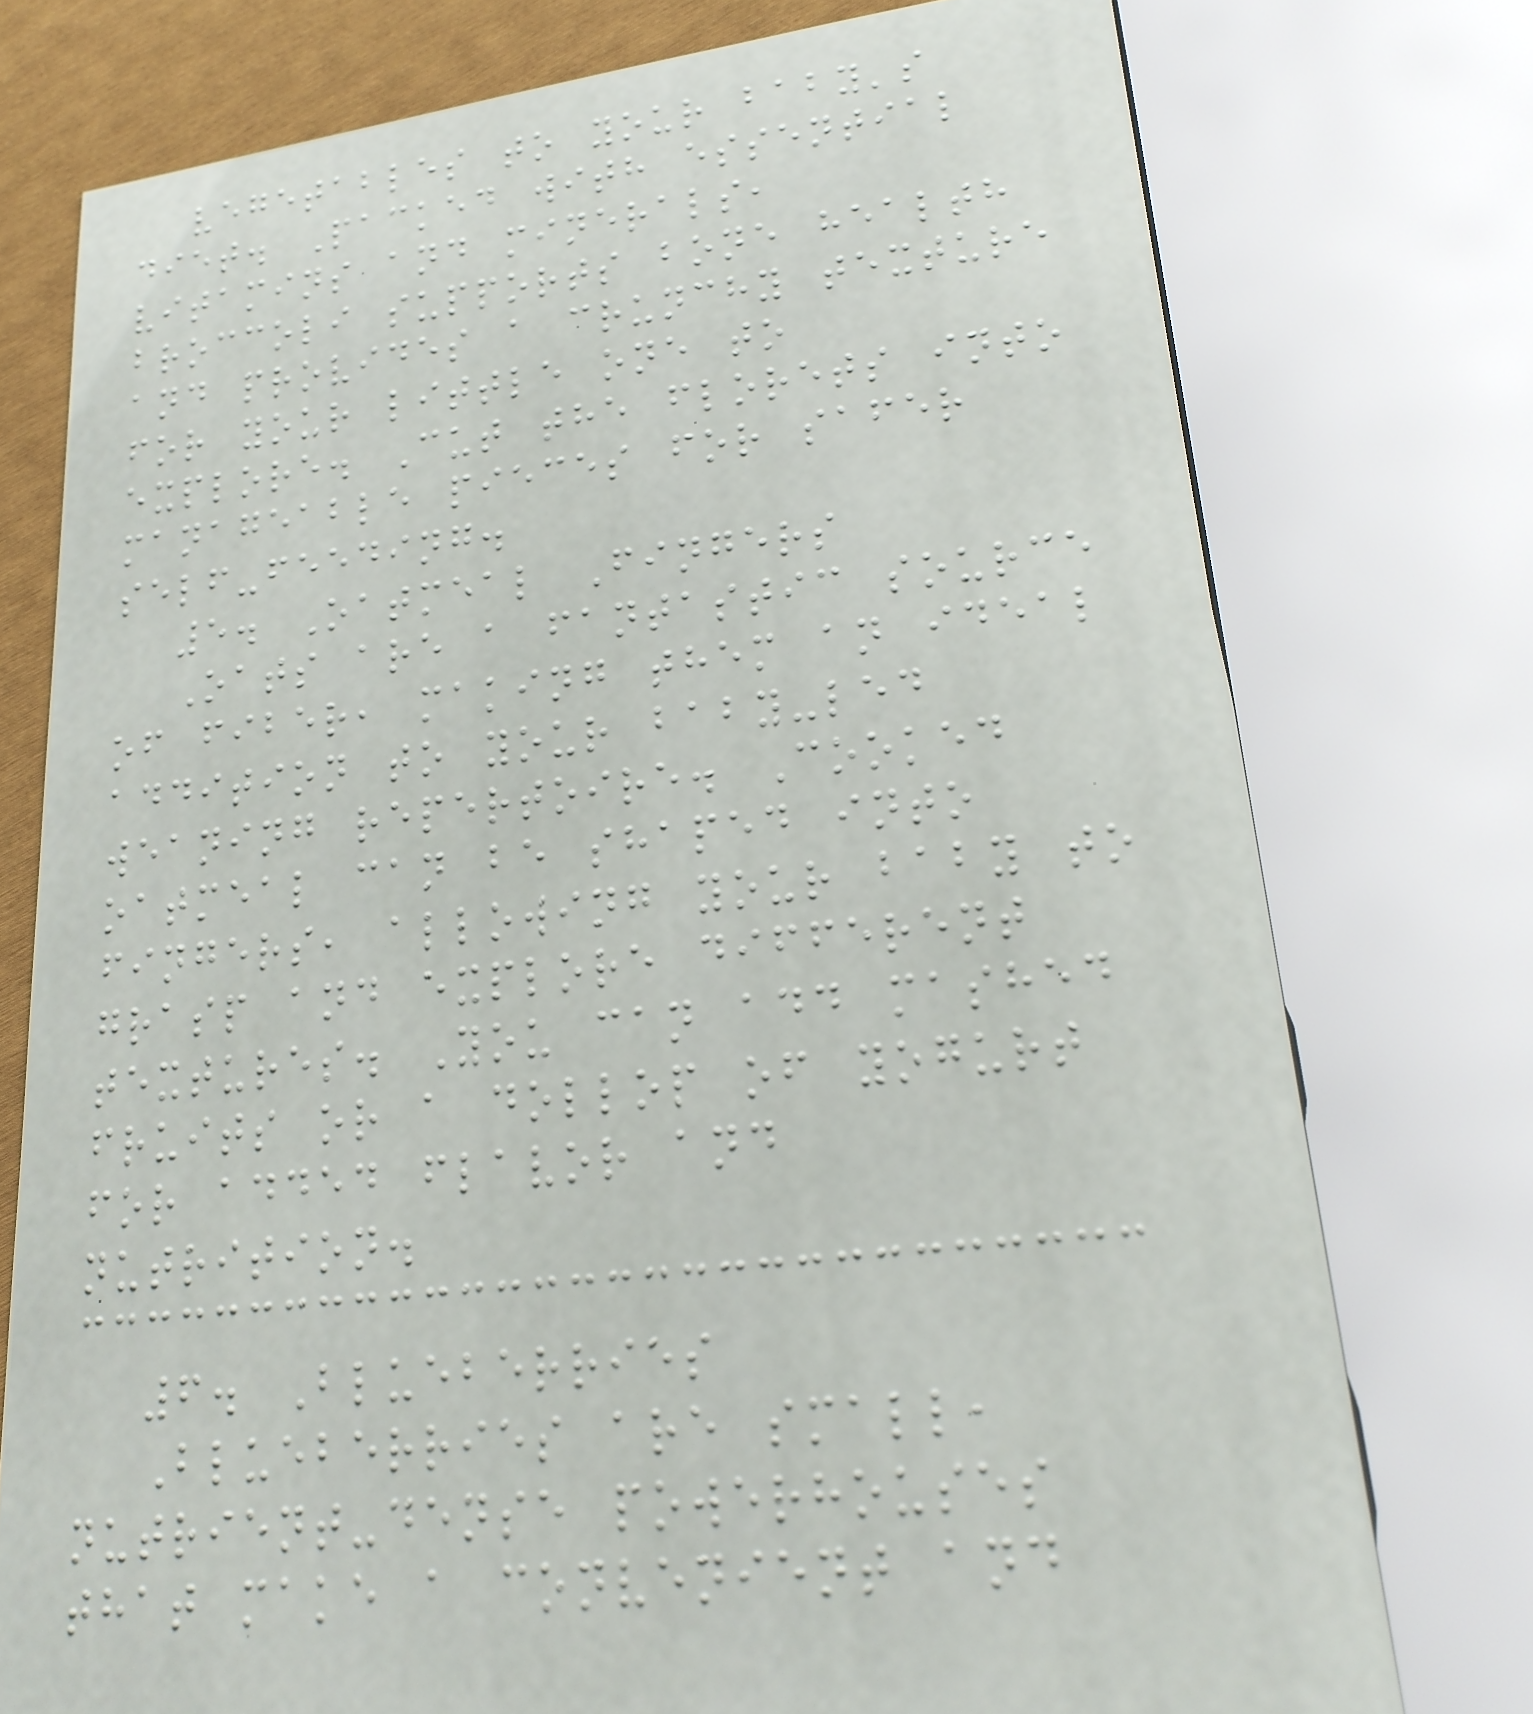vegetables to your baby's
diet. Packed with essential
vitamins and minerals,
broccoli supports bone health
and provides a crunchy texture
for your little one to
explore. Cut the florets into
manageable pieces for safer
self-feeding.
5. Oatmeal Fingers
Oats are a fantastic source
of fiber, making them an ideal
addition to your baby-led
weaning repertoire. Cooked
oatmeal can be shaped into
fingers, allowing your baby to
grasp and explore different
textures. You can add mashed
fruits or a dollop of yogurt
for added flavor and
nutrition.
6. Blueberries
Blueberries are small,
nutrient-dense powerhouses
that make a convenient and
